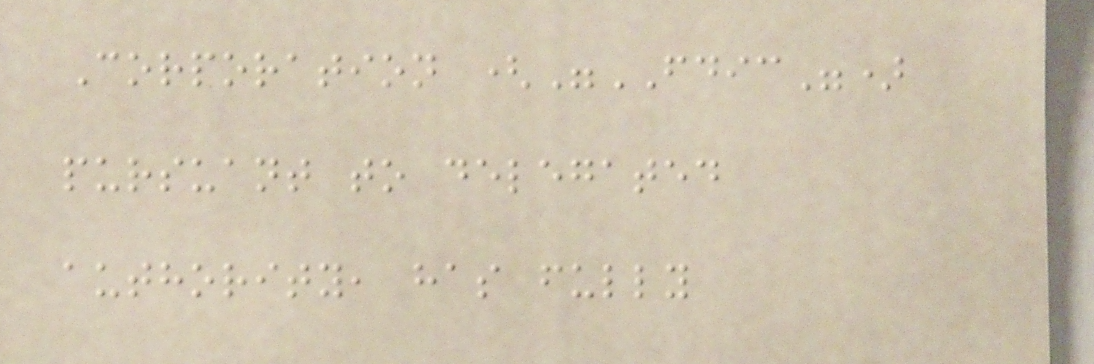Corporation ("FDIC")
pursuant to delegated
authority, has fully
